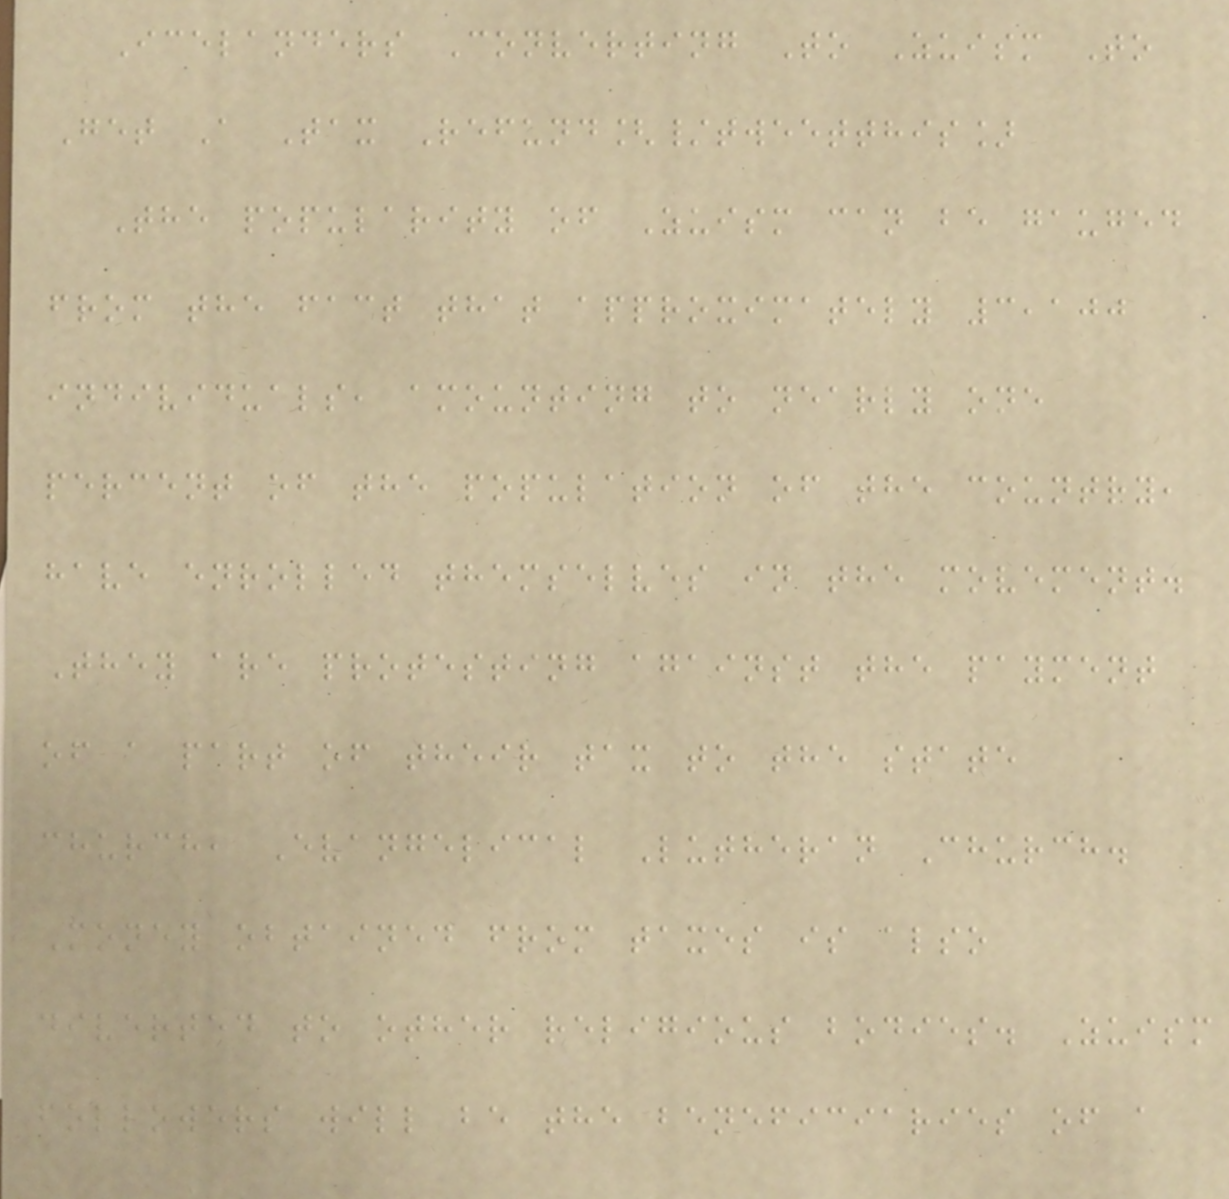Icelanders Converting To Zuism To
Get A Tax Refund[/tweetthis]
The popularity of Zuism can be gauged
from the fact that approximately 3,100
individuals, amounting to nearly one
percent of the population of the country,
have enrolled themselves in the movement.
They are protesting against the payment
of a part of their tax to the state
church, Evangelical Lutheran Church.
Money obtained from taxes is also
diverted to other religious bodies. Zuism
followers will be the beneficiaries of a
